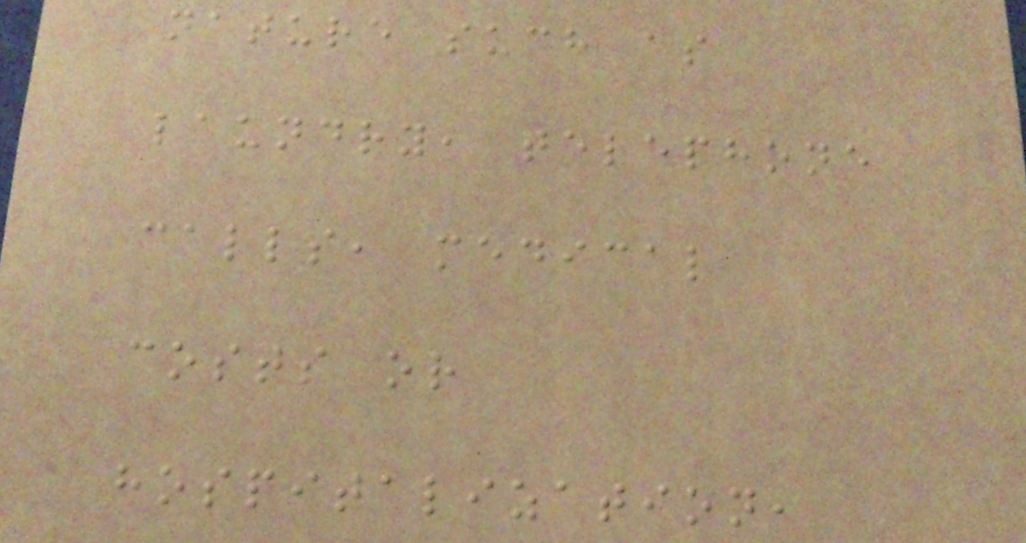nature such as
laundry, telephone
calls, medical
costs or
hospitalization,
